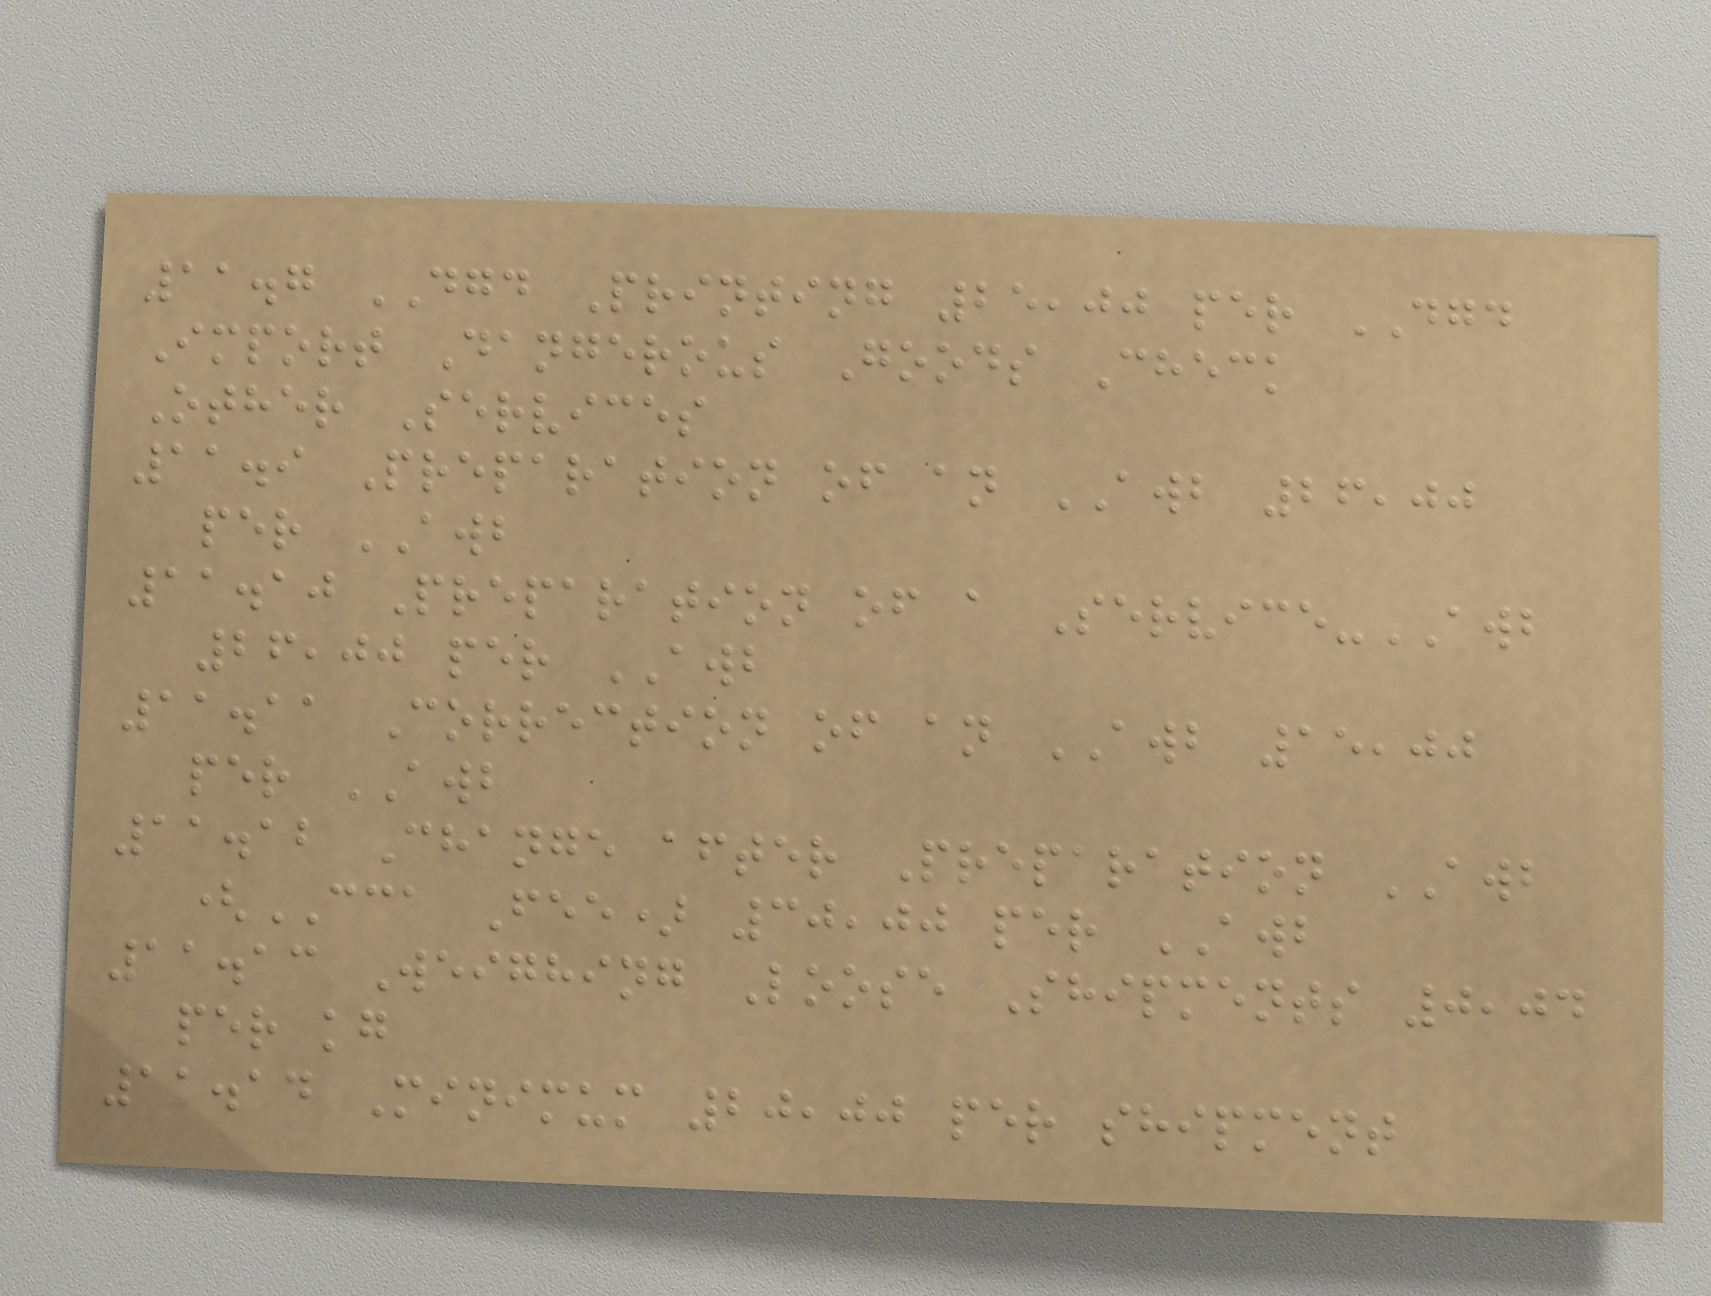11.7 DGD Printing 25,00 per DGD
Import Dangerous Goods Check
Other Services
11.9 Preparation of an AWB 26,00
per AWB
11.10 Preparation of a Service-AWB
26,00 per AWB
11.11 Correction of an AWB 15,00
per AWB
11.12 Change after Preparation AWB
(CCA Fee) 30,00 per AWB
11.13 Weighing Loose Shipments 0,04
per kg
11.14 Minimum 20,00 per shipment
